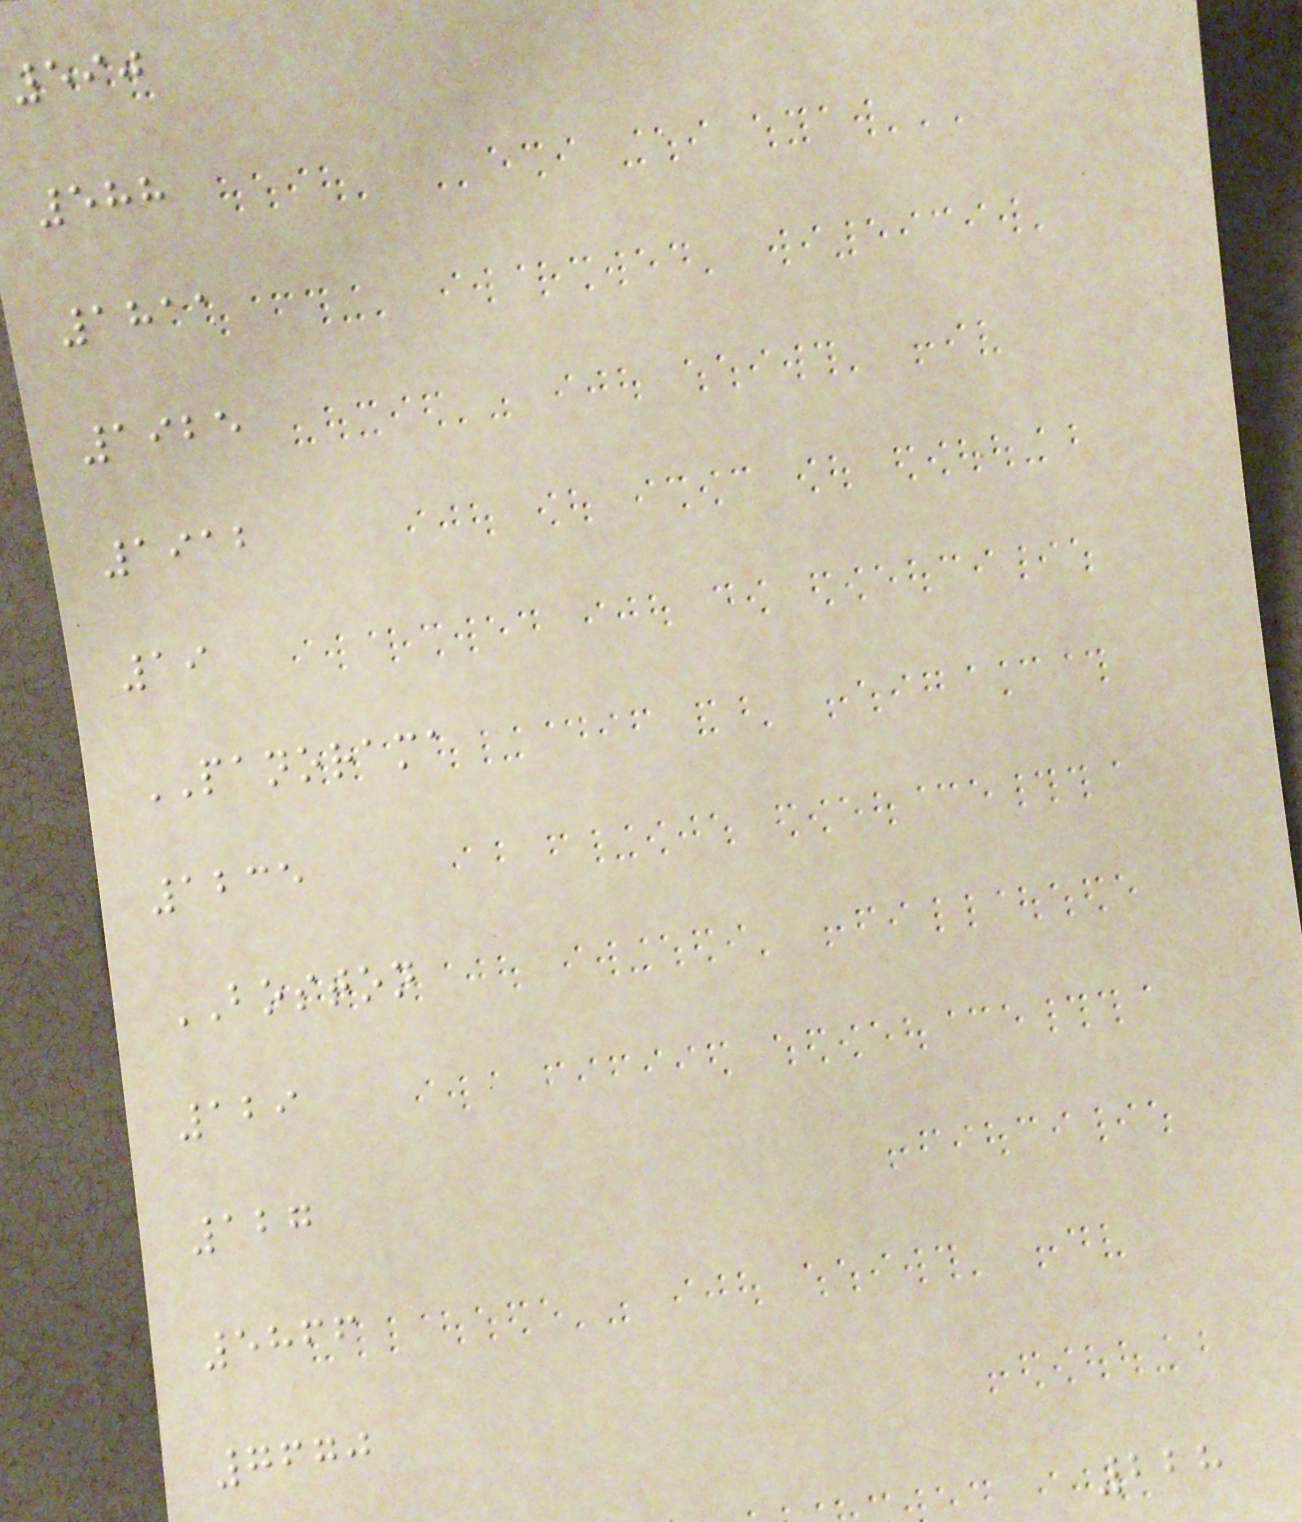590
588
1811
1925
1912
19
PANORAMA
1235
BOSTON
129
127
5866
7670
228
